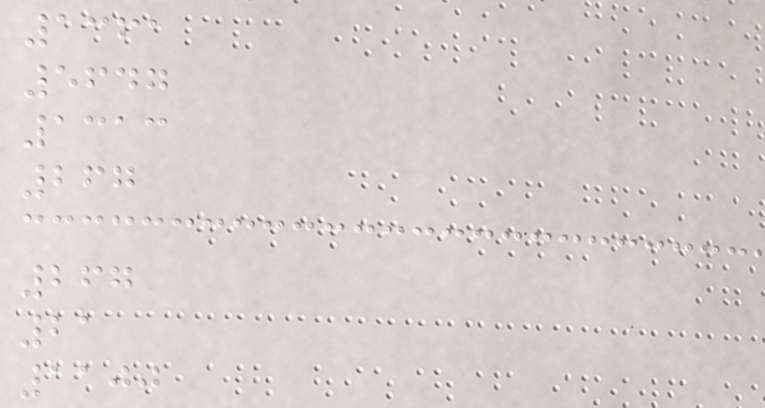1361
5647
1313
267
267
21
1100
